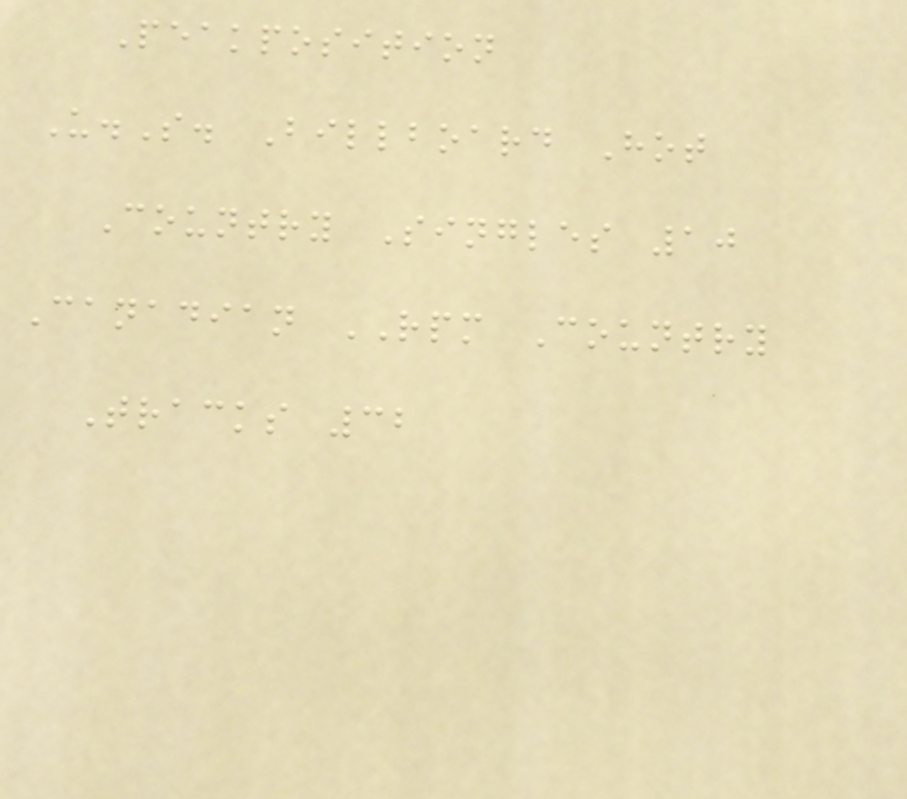Peakposition
U.S. Billboard Hot
Country Singles 10
Canadian RPM Country
Tracks 32
